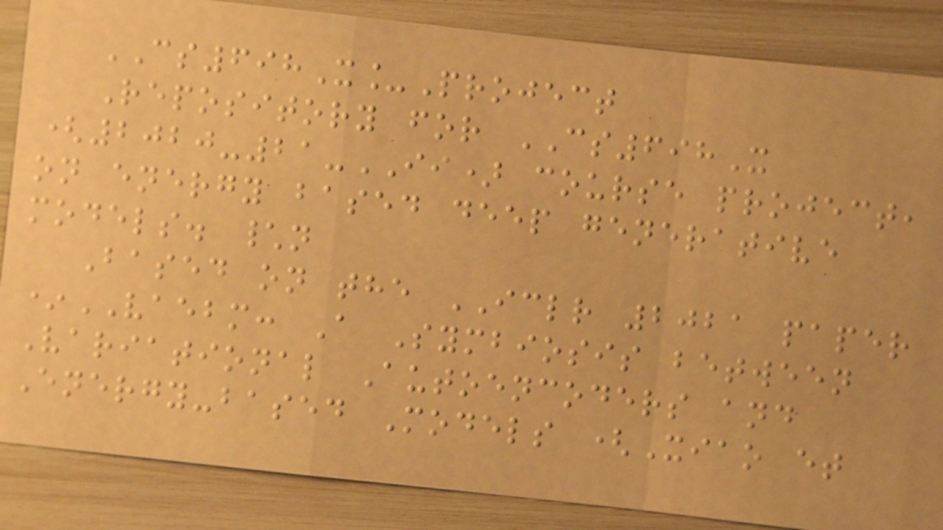CS698X_Project
Repository for CS698X
(2020-21-II) course project,
on energy based deep generative
models. \n
Based on the ICLR 2021 paper
*VAEBM: A Symbiosis between
Variational Autoencoders and
Energy-based Models (Xiao et
